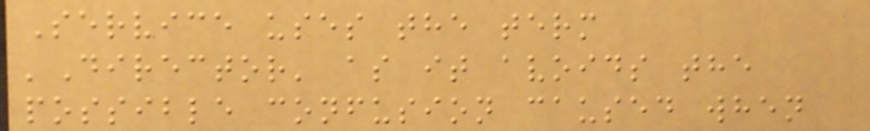Service uses the term
'Director' as it avoids the
possible confusion caused when
